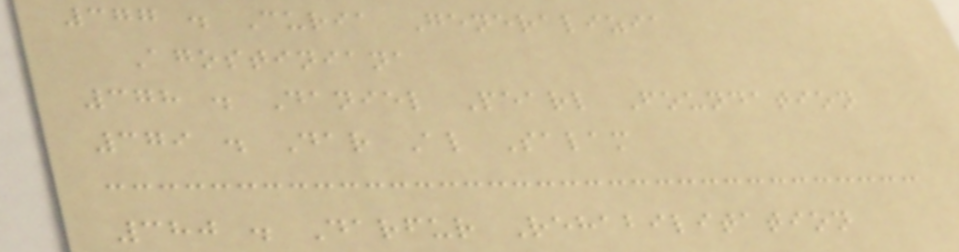377 . Curia Generalizia
Agostiniana
378 . Daniel Pearl Foundation
379 . Dar Al Salam
380 . Darfur Rehabilitation
